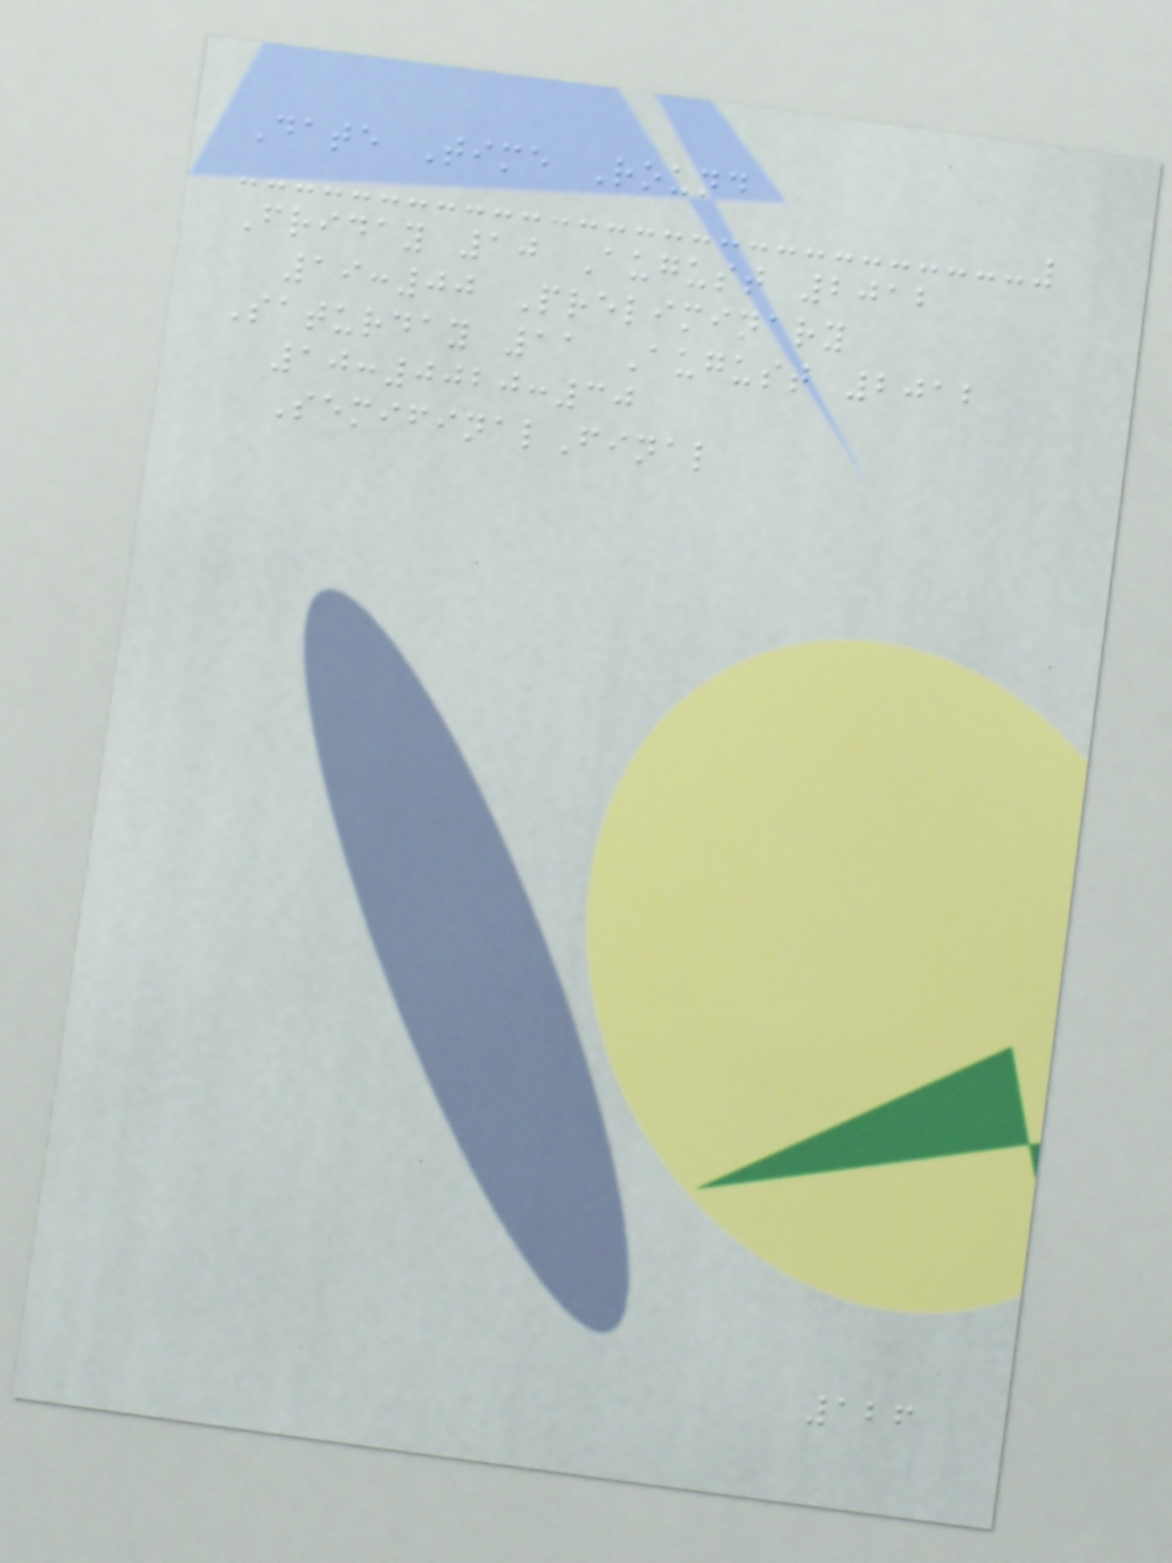Date Time Round
Friday 10 August 2012
19:00 Preliminary
Saturday 11 August 2012
10:0020:30
SemifinalFinal
126
